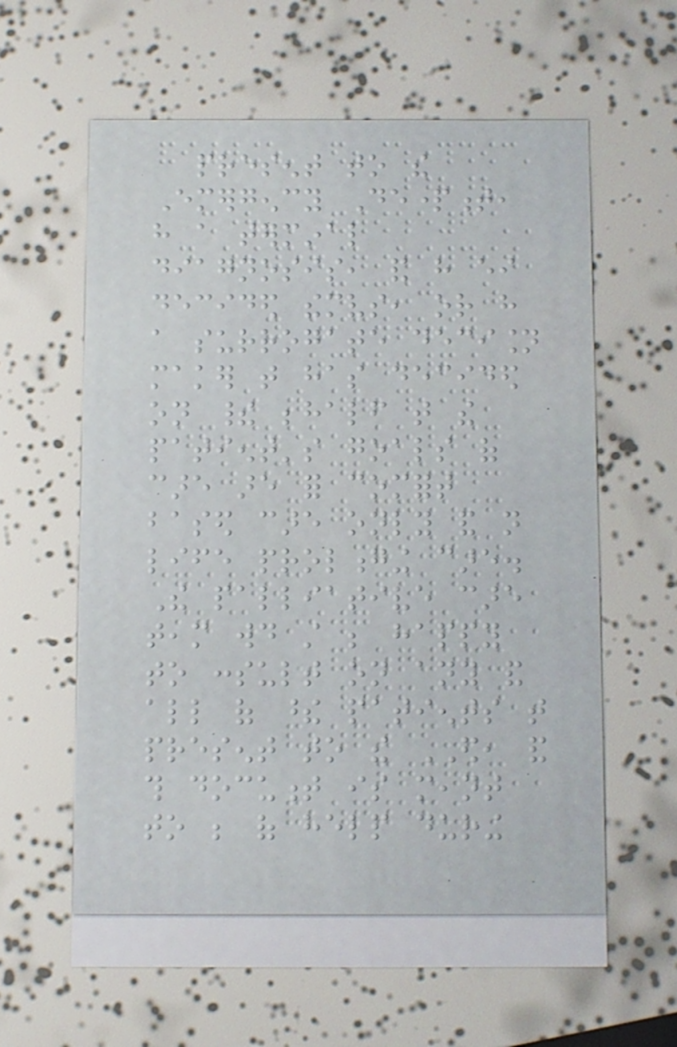present to the
Emergency Department,
have a terminal
diagnosis, and have either
decided themselves, or have
a surrogate decision
maker that has decided
on their behalf that the
patient's goals of
care are for comfort
based care only and not
life prolonging care.
The palliative care
team would still be happy
to consult on any and
all of these patients that
present to the ED, and
this document is meant
to be of help during
